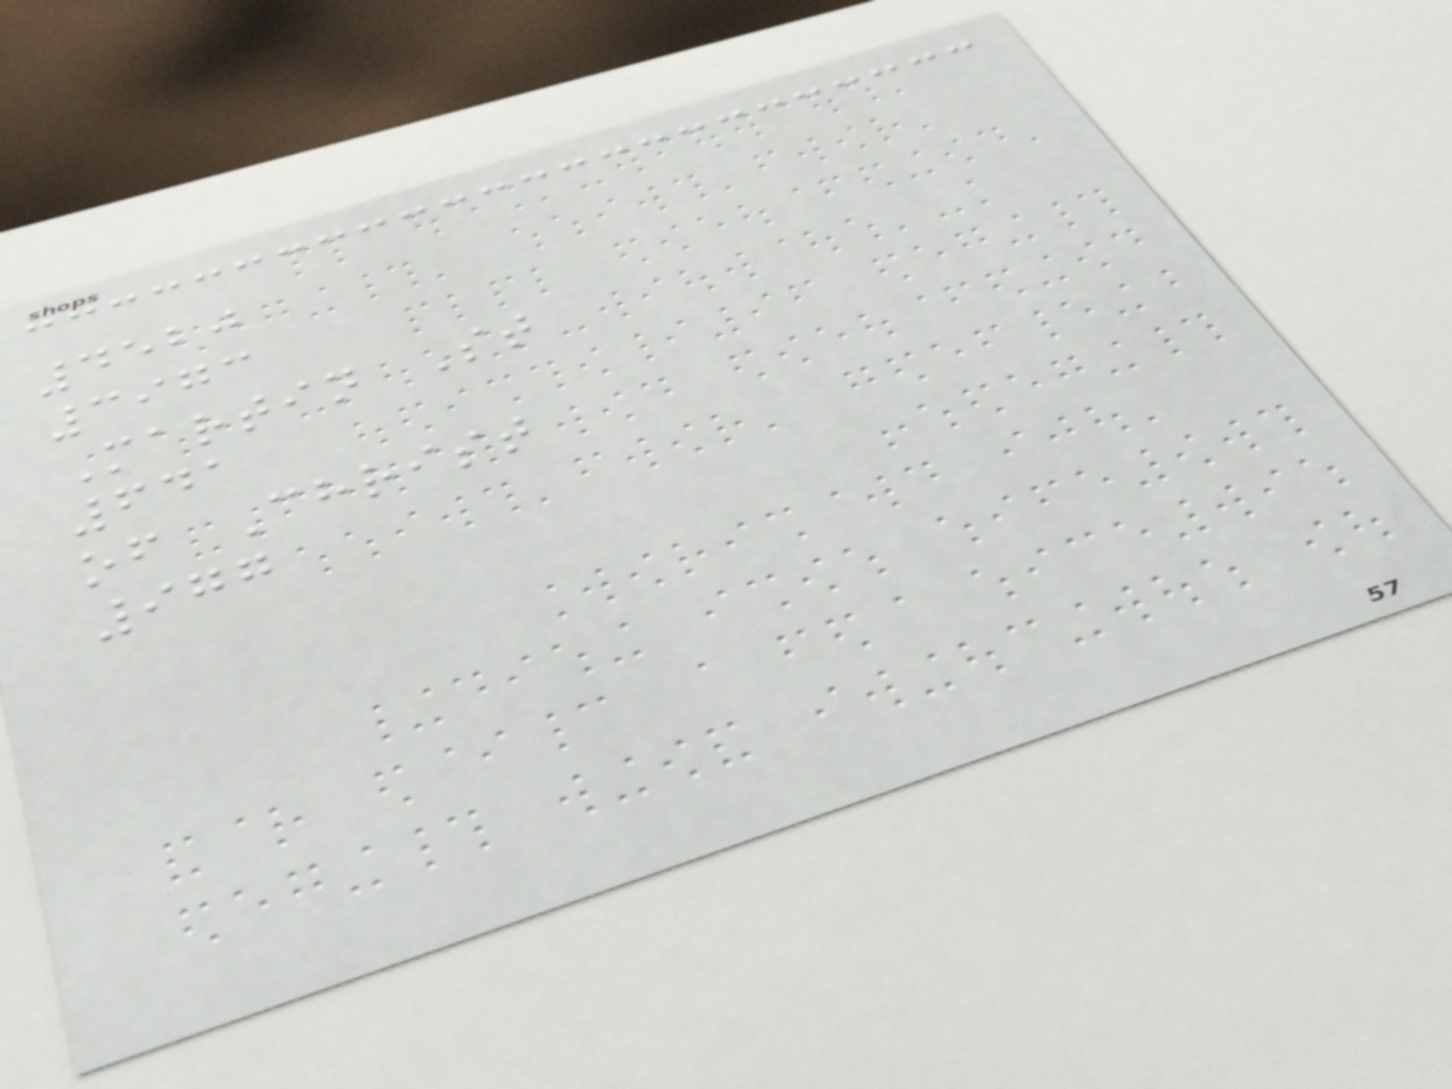4520
3973
Martin St
641
of Christ
977
